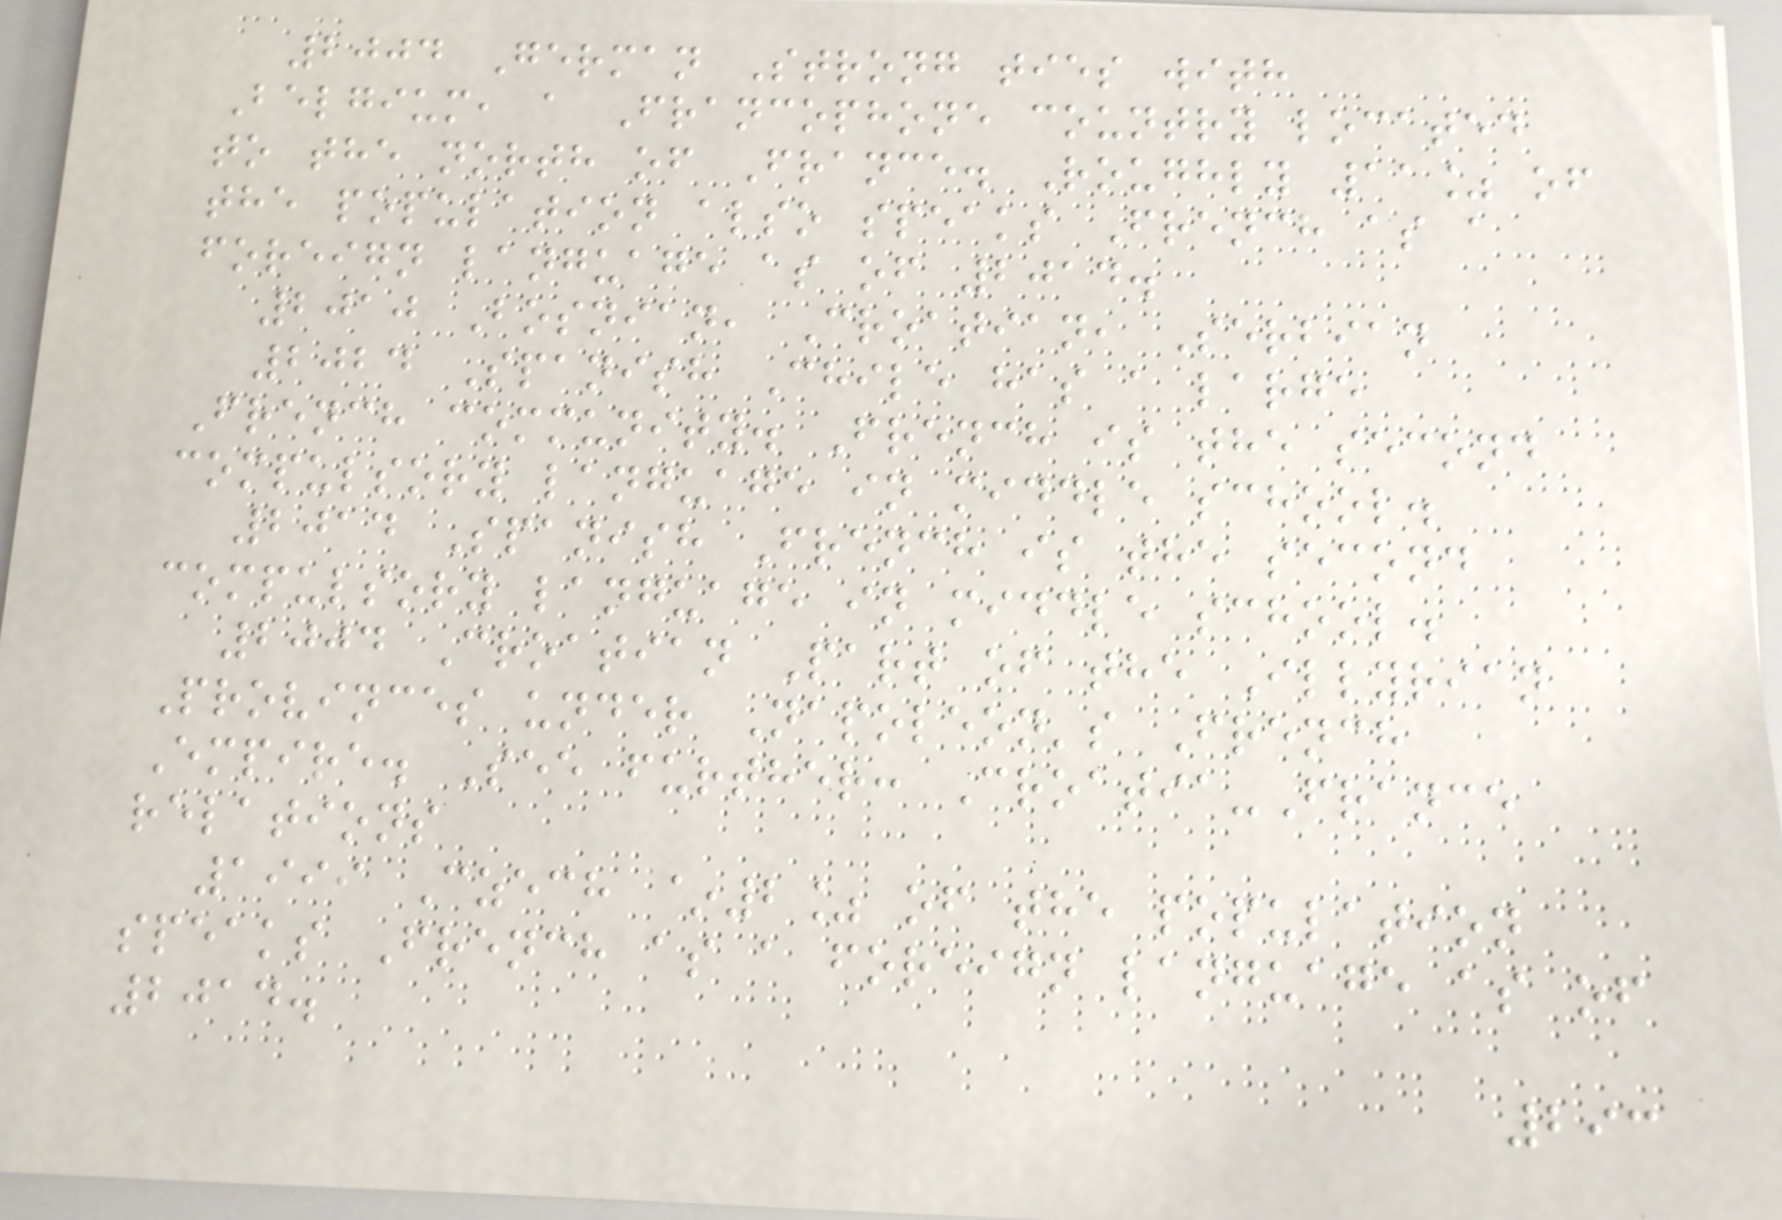2004 German Strong ties with
Belgium, a Francophone country located
to the north of France. Roughly 11% of
the population also speaks French as a
foreign language as of 2014.
2010 Bosnian, Croatian, Serbian
2024 Spanish Chile has a large
French community. French is the second
compulsory language in middle school.
2014 Spanish French is the second
compulsory language in middle school.
2004 Croatian Part of the Illyrian
Provinces under Napoleon's French
Empire. See further: Croatia-France
relations
1999 Czech ~2% of the population
speaks French as a foreign language as of
2014.
293
